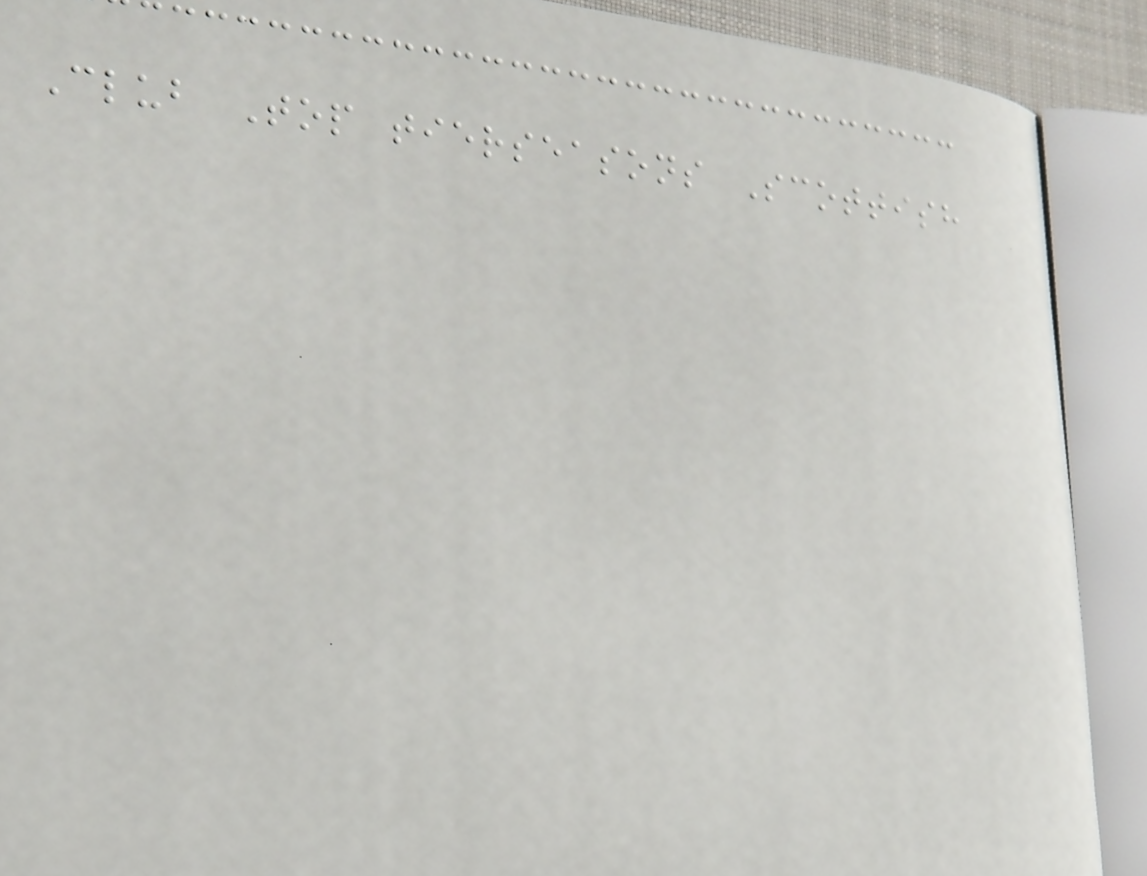Club Top tierseasons Scottish
